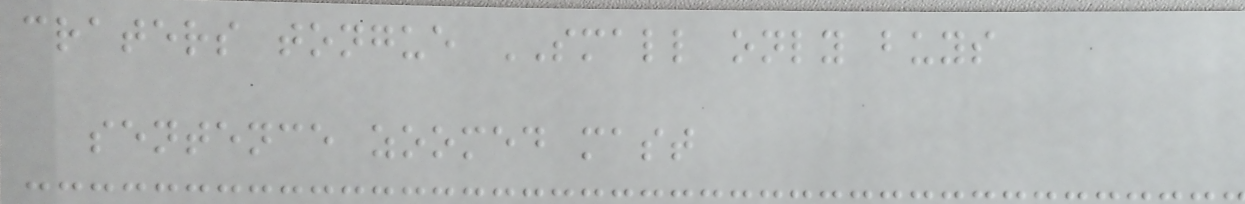craters tongue SMALL only buys
sentence zoomed mast
